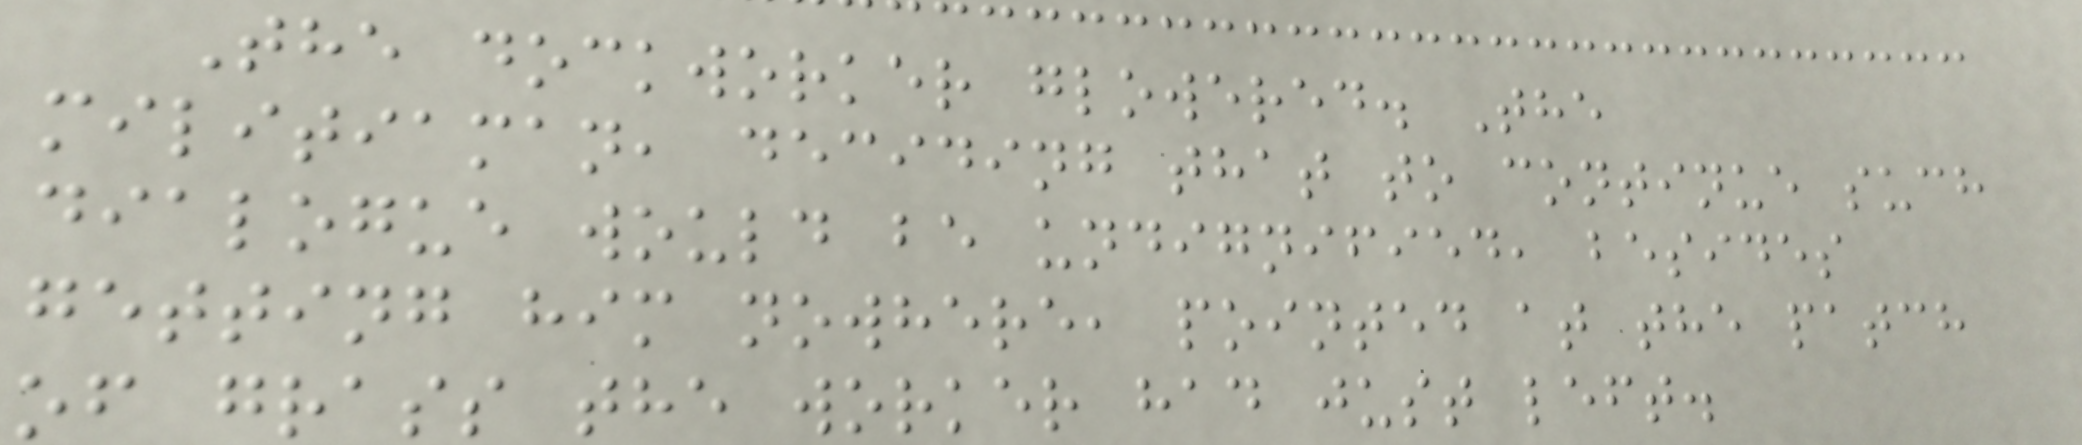The dockworker glowered. The
militiaman, deciding that to continue such
dialogue would be undignified, besides
getting him nowhere, pointed at the patch
of grass the worker had just left.
